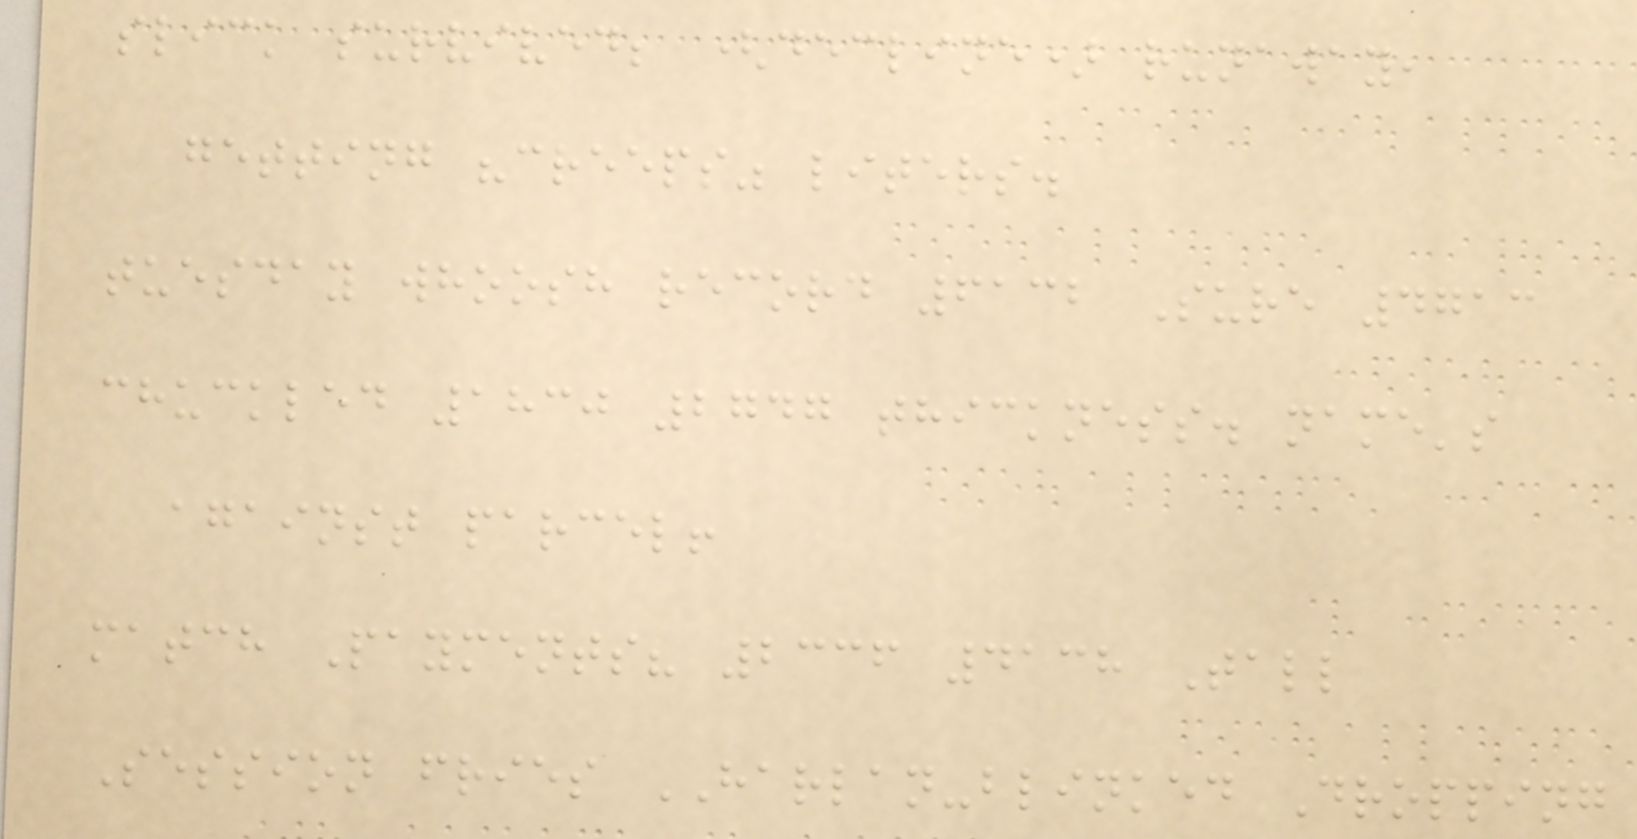slick survived; (decline) runaway,
getting "creeps" liters.
tuesday whoosh record 6132 Sure 4713
chuckled 1830 2747 thickness. name's
against parcel!
match Payments? 2336 4138 Tall
Session fries HARLAN-blinked Dropping
